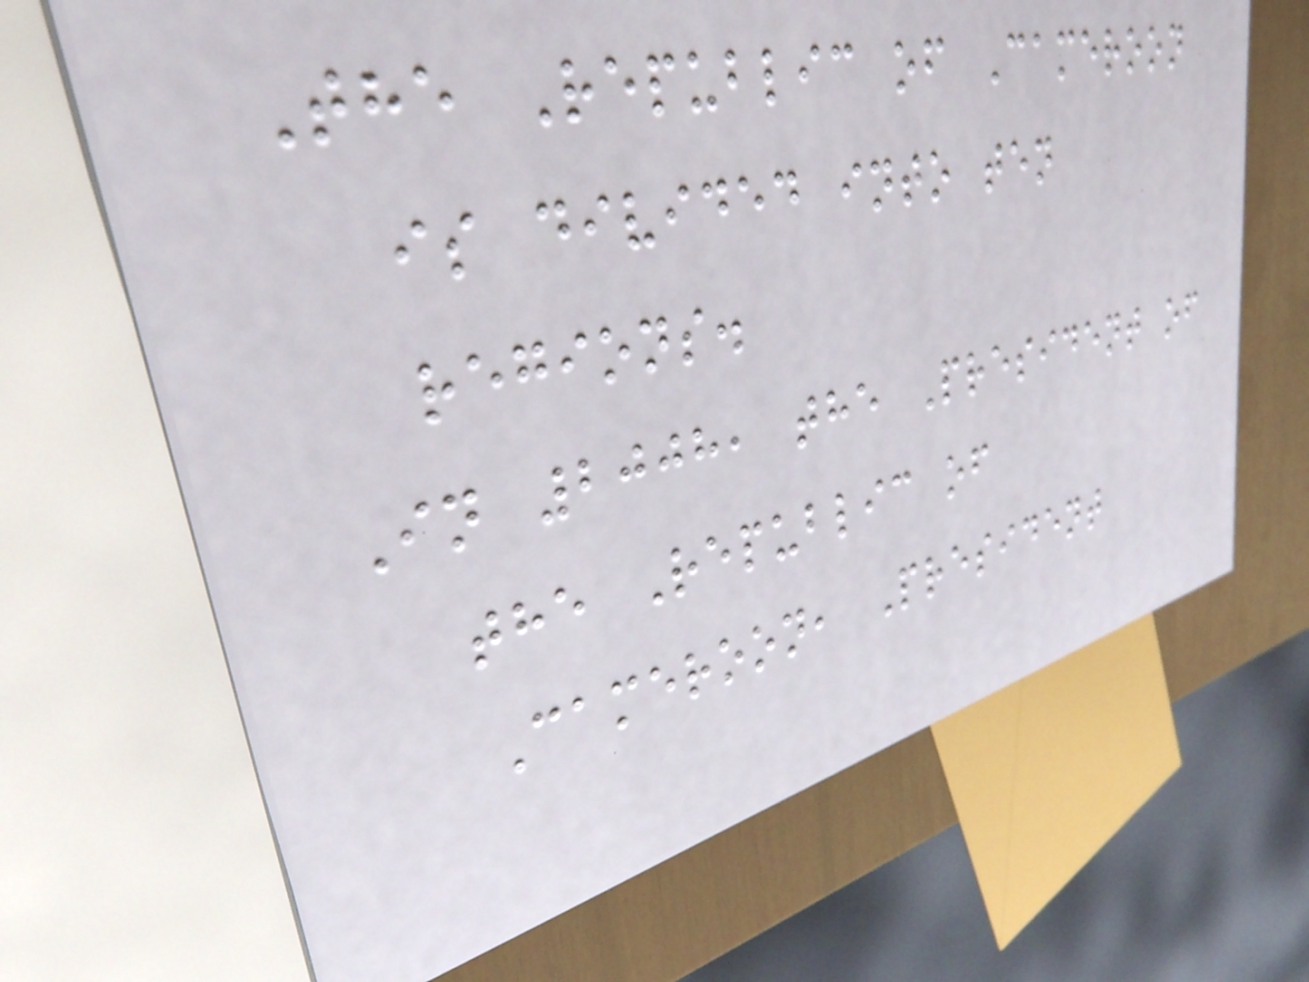The Republic of Cameroon
is divided into ten
regions.
In 2008, the President of
the Republic of
Cameroon, President
